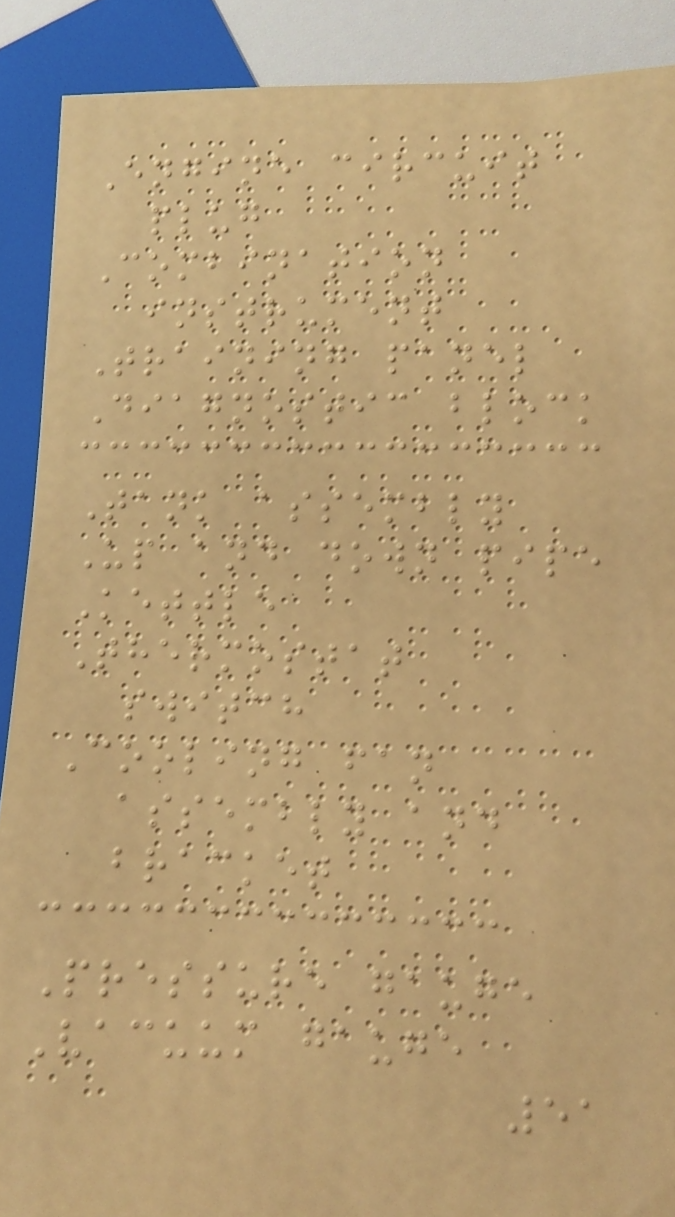Engine circuit
plug
Combination
instrument
Training panel
Diagnostic block
Tank assembly
Up and down pipe
Kettle
Thermostat
switch
Cooling fan
assembly and
bracket
Pressure gauge
Vacuum gauge
51
